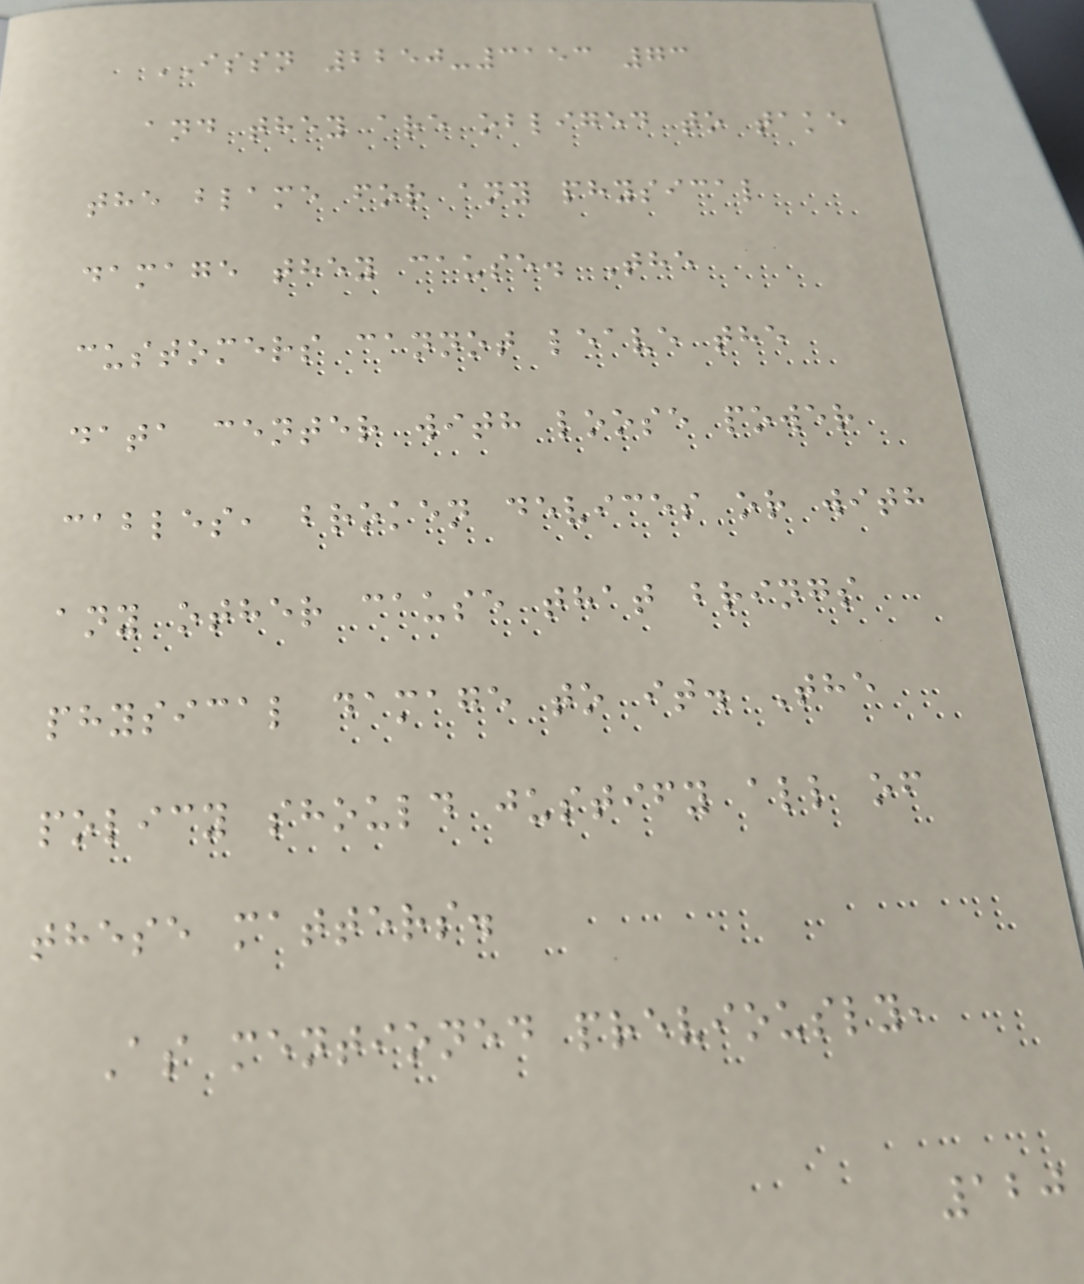ISSN 2250-3153 73
and they are obliged to take
the blame for any physical
damage they cause. The
customers cannot leave the
data center with loose power
cables, broken devices or with
any other cause that brings
physical damage to it. The
policy should justify all of
these matters.
As mentioned previously,
120
